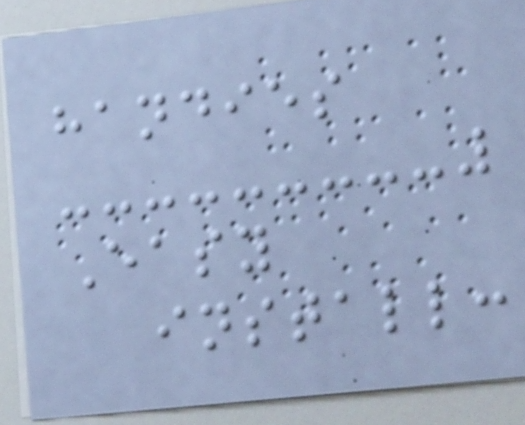handies
Easy
install:
